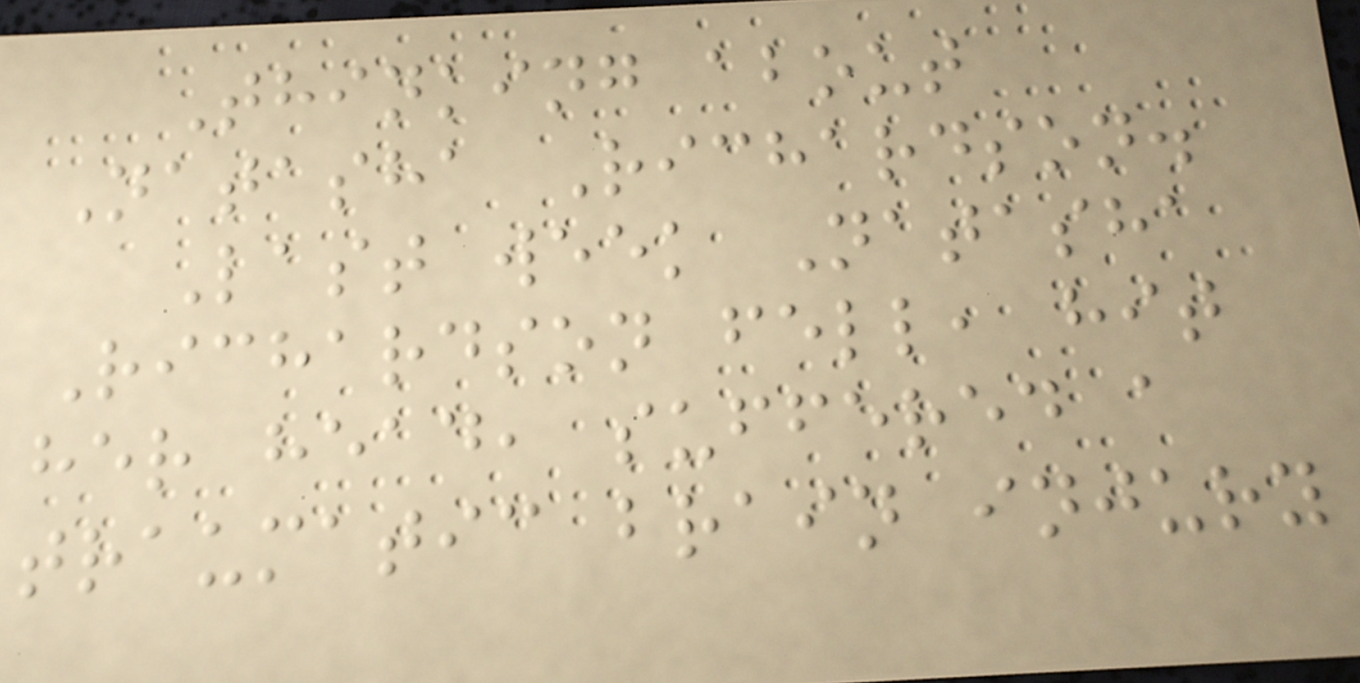Thinking about
Natasha Richardson.
Last week Natasha
Richardson fell, hit
her head, suffered a
traumatic brain injury
